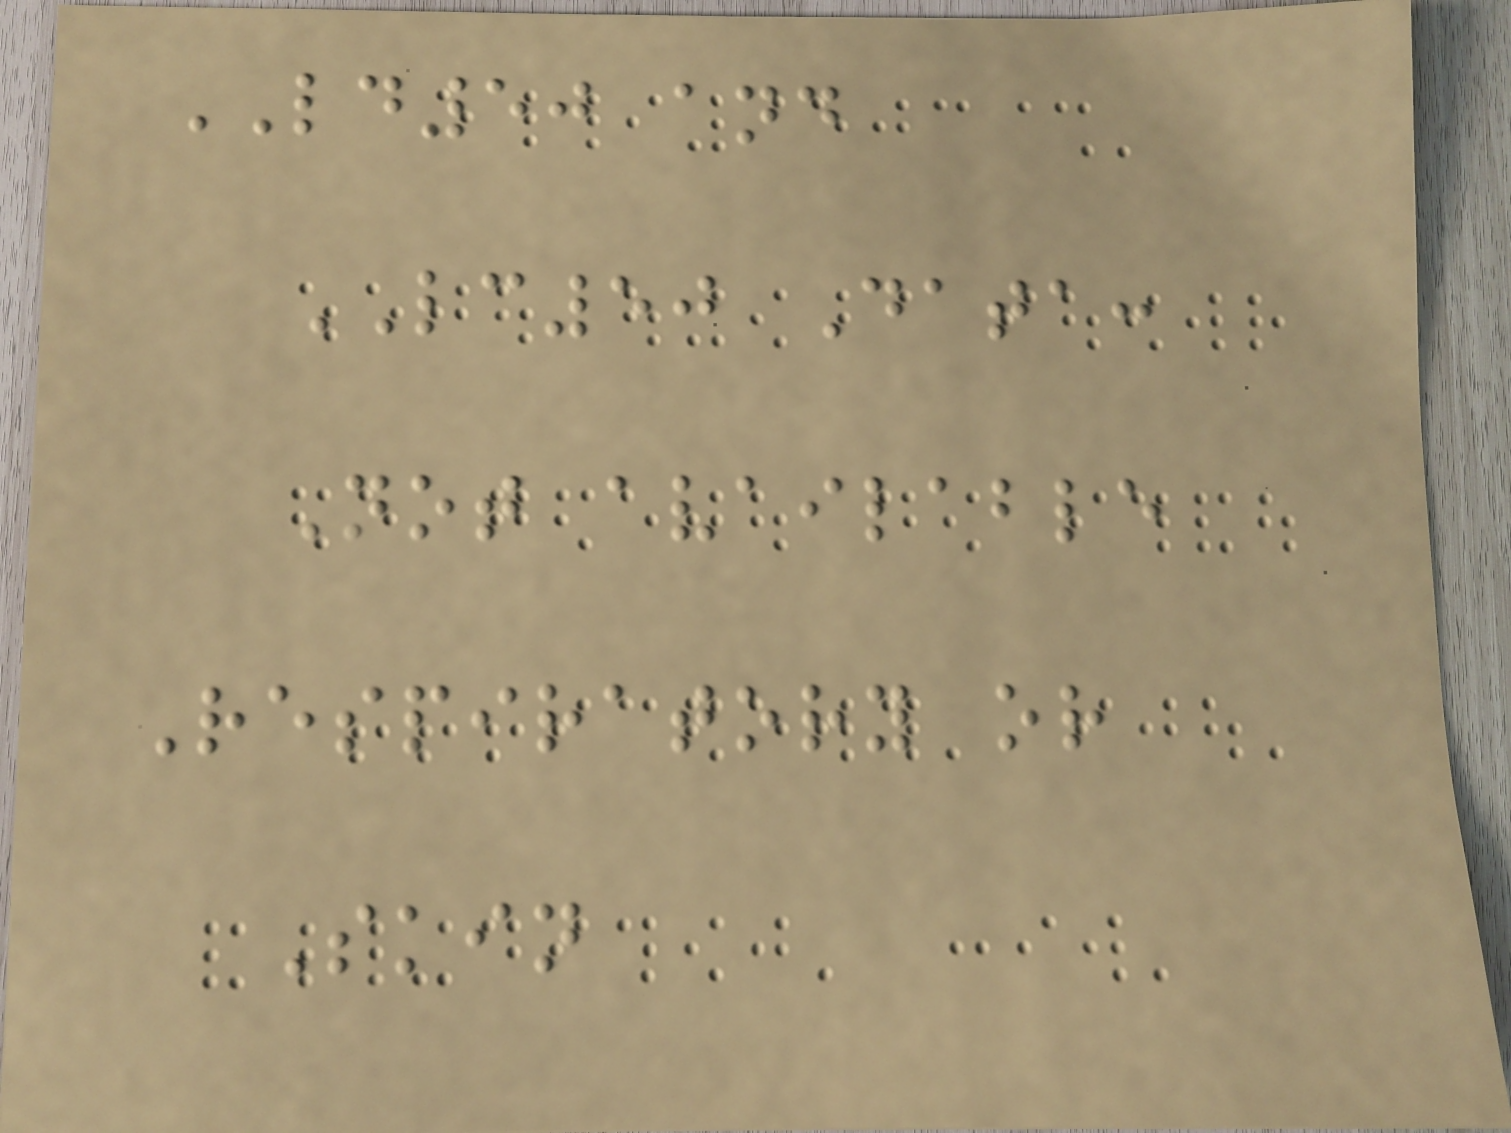LD50 and
LC50 Data:
Not available
Respiratory or
Skin
